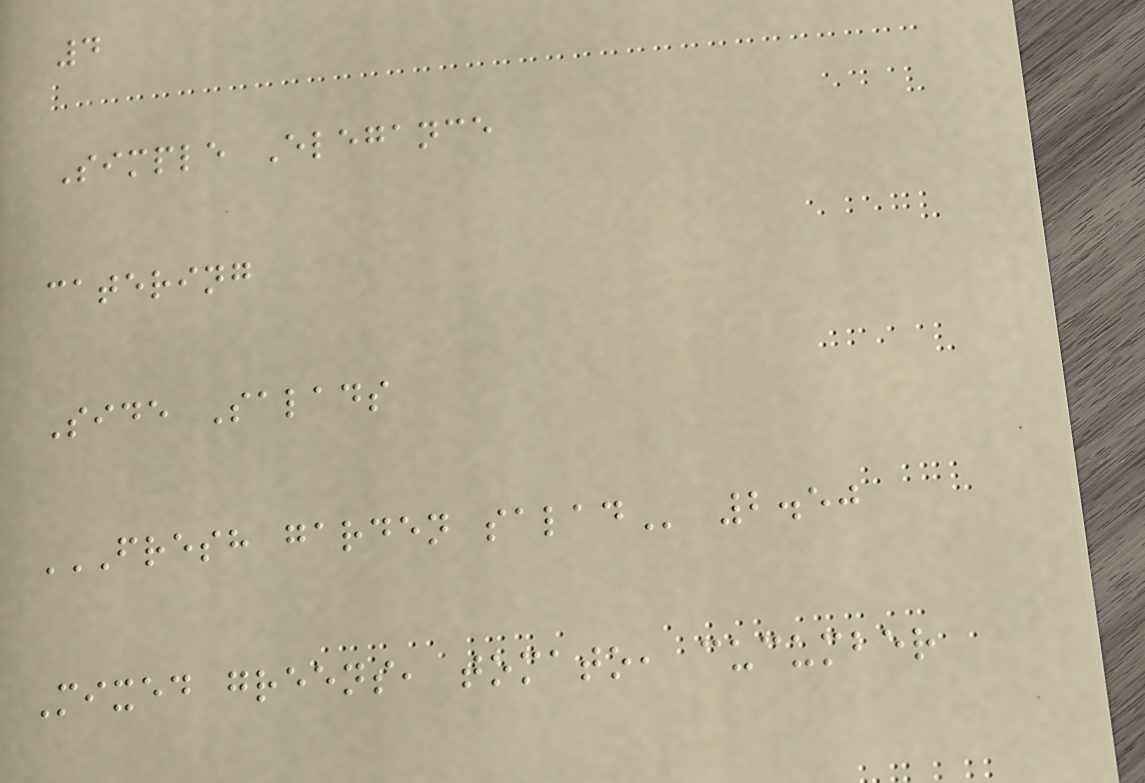4
Simple Elegance
catering
Side Salads
FRESH GARDEN SALAD 2.50
Mixed greens, tomato, cucumber
